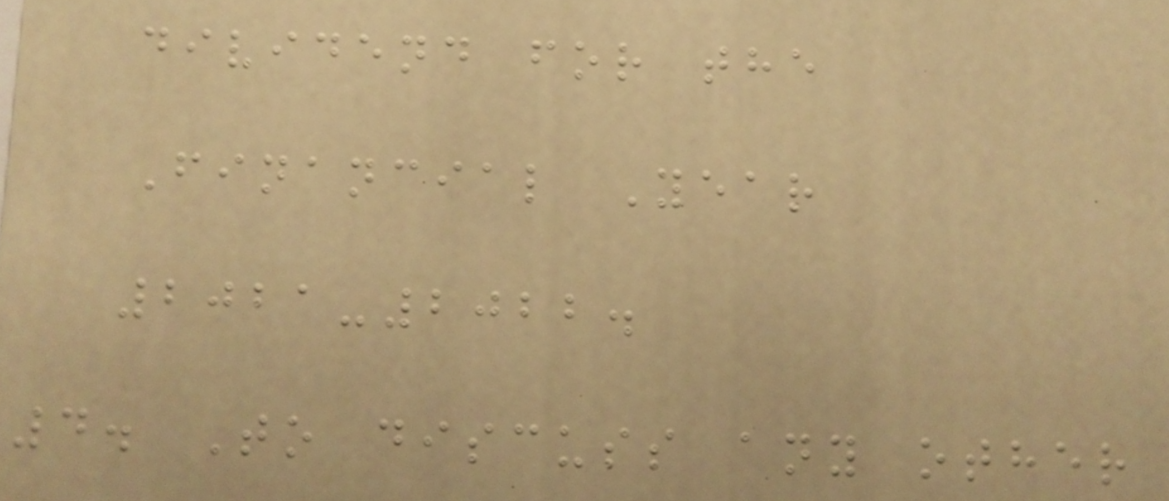dividend for the
Financial Year
2021-2022.
4. To discuss any other
